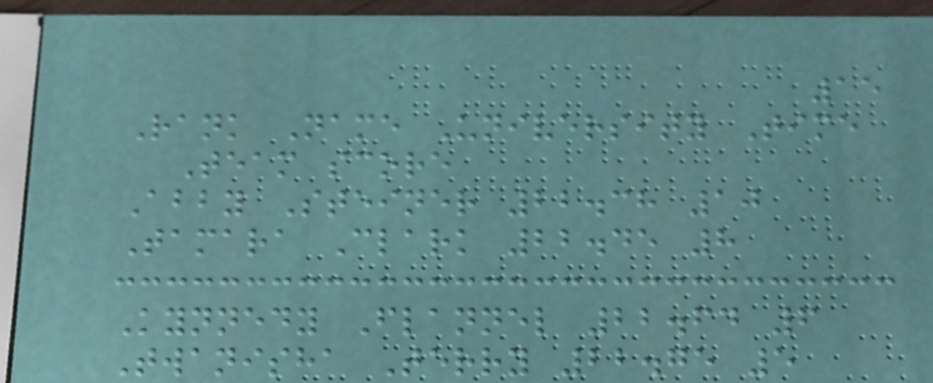15
Rank Name University Time
Team score
Abby Steiner 22.38 10
Tamara Clark 22.45 8
Kynnedy Flannel 22.64 6
Twanisha Terry 22.75 5
